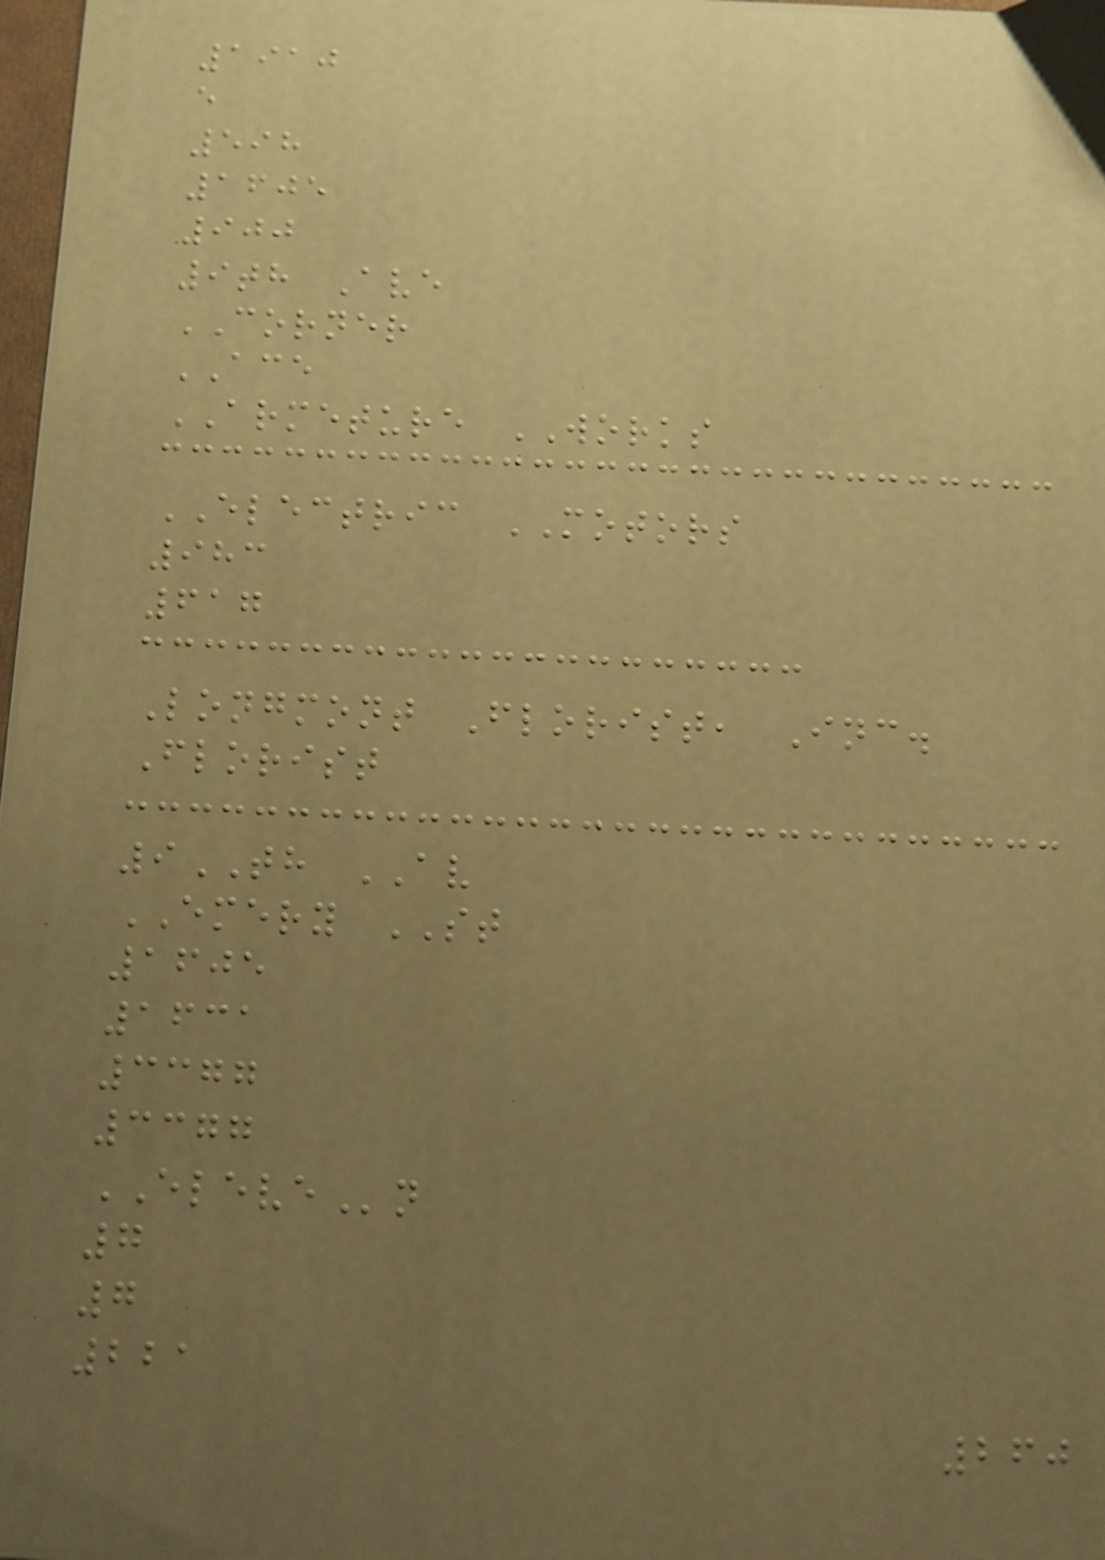1910
e
598
1605
900
9th Ave
CORNER
ACE
ARMETURE WORKS
ELECTRIC MOTORS
983
617
Longmont Florist, Inc.
Florist
9TH AV
EMERY ST
1605
1631
3377
3377
ELEVEn
7
7
221
260
